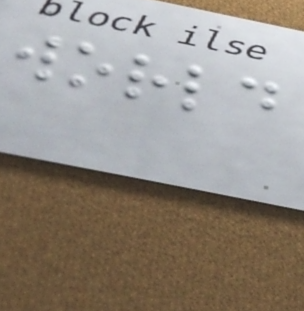world
